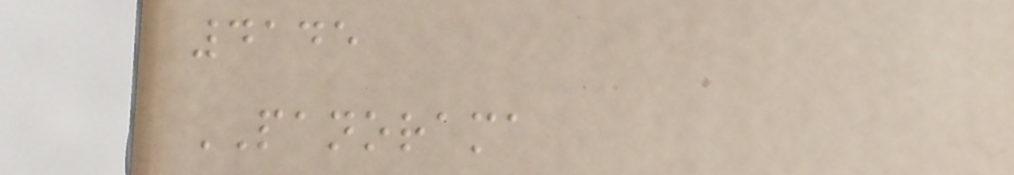4145
PANORAMA
